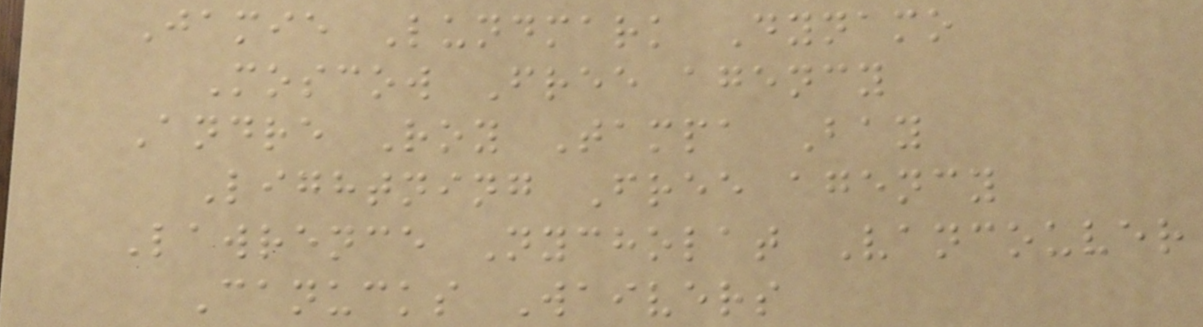Jamie Lundmark Dynamo
Moscow Free agency
Andre Roy Tampa Bay
Lightning Free agency
Lawrence Nycholat Vancouver
Canucks Waivers
